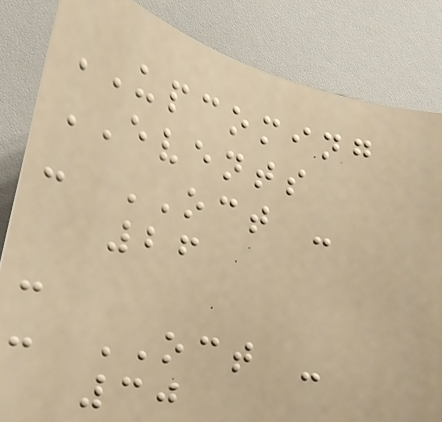UPCOMING
EVENTS
- OCT -
26
-
- OCT -
30
